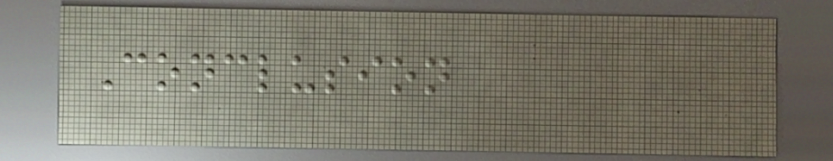Conclusion
